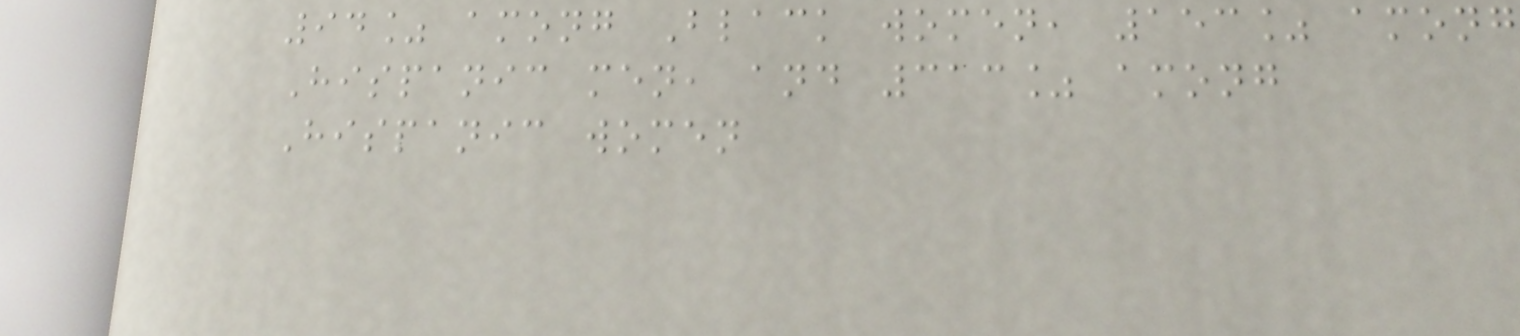94% among Black women, 153% among
Hispanic men, and 313% among
Hispanic women
